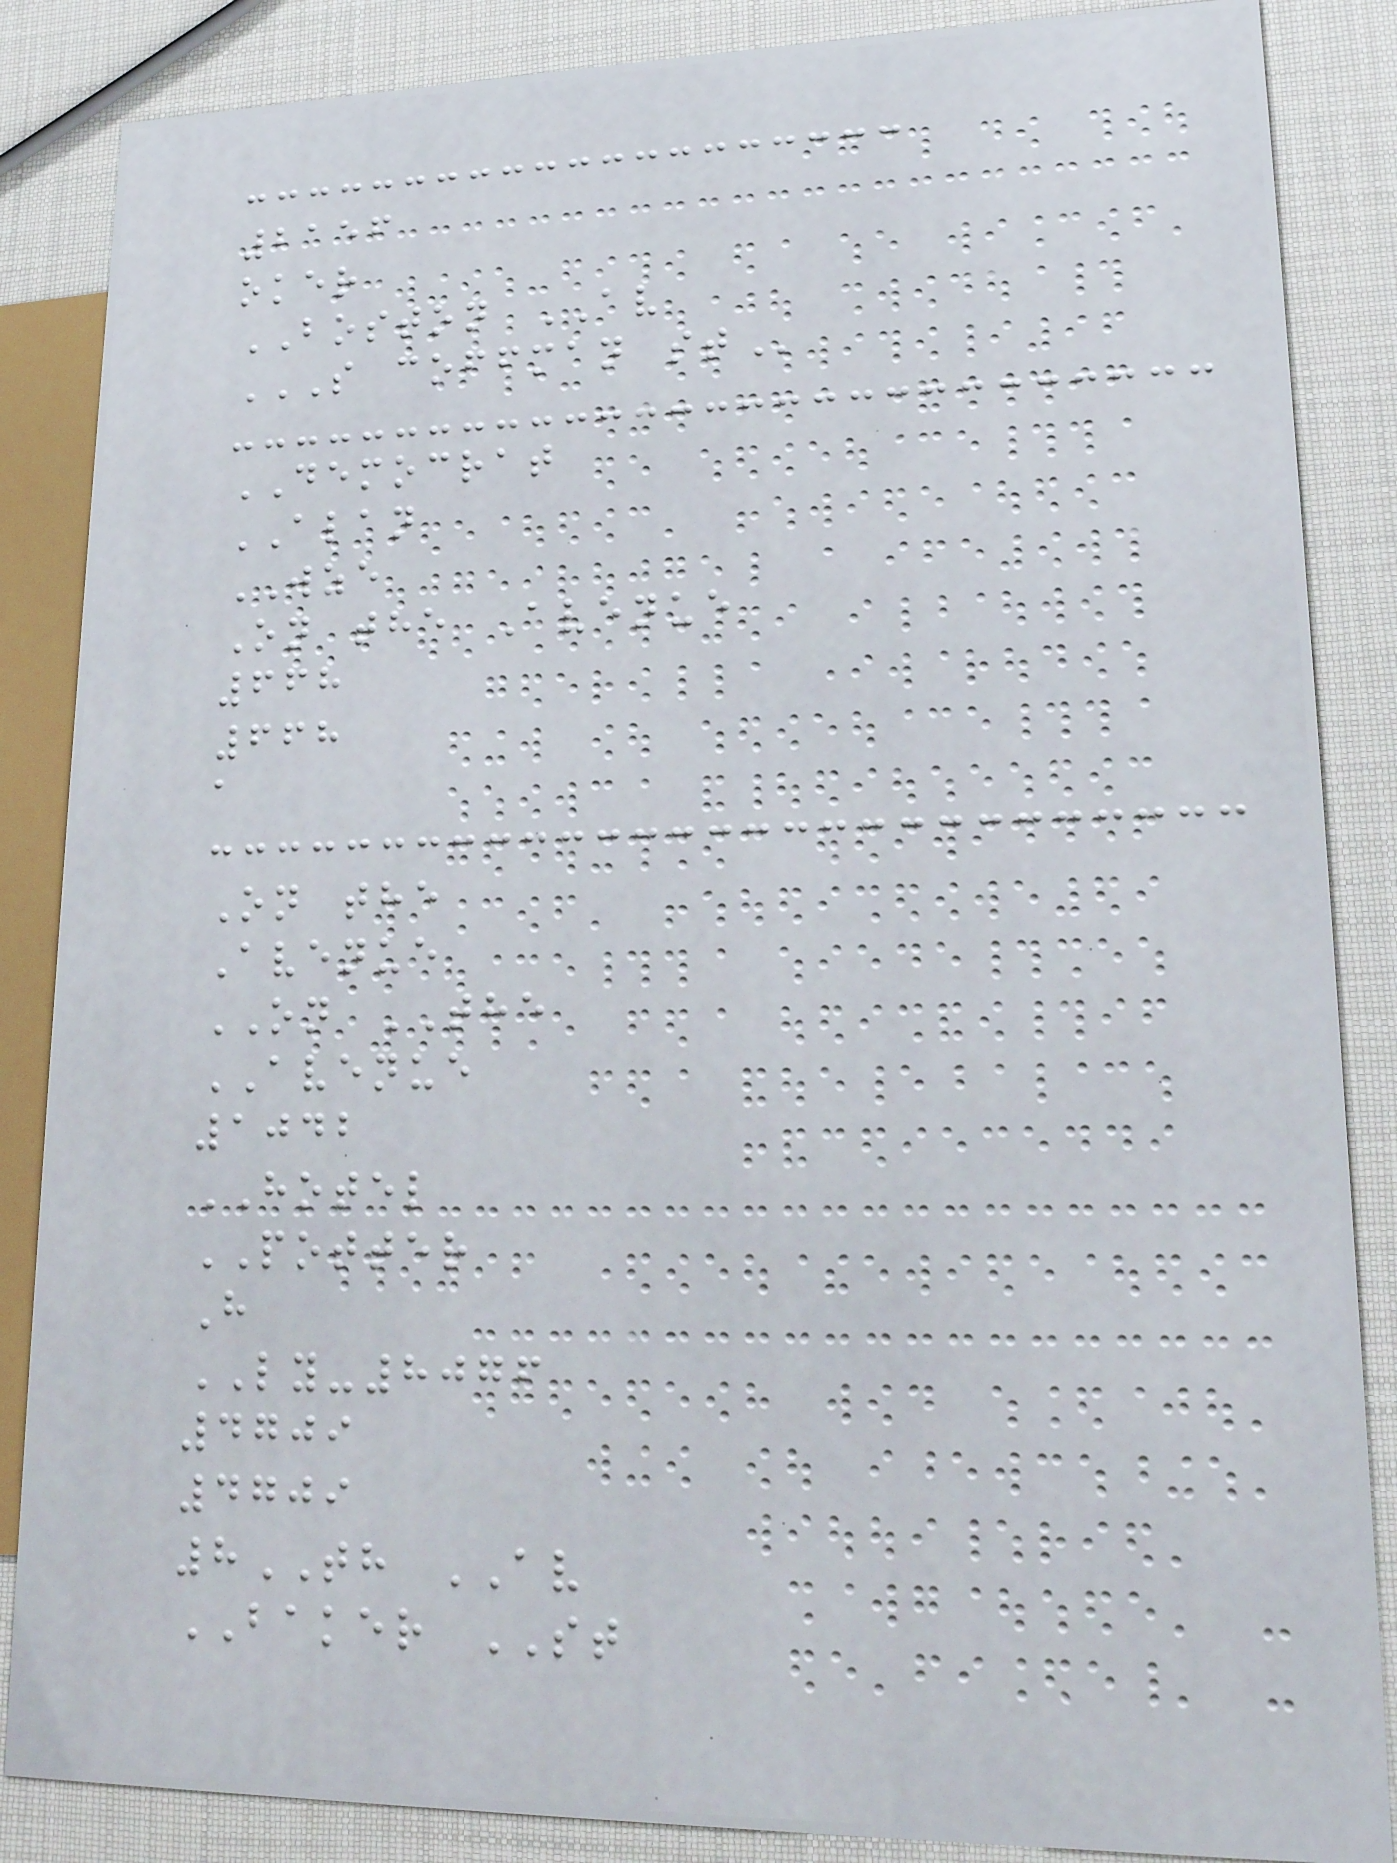2156
oker
BOSTON AV
S COFFMAN ST
DEMOCRAT
ALAN
WZE
On the Avenue
668
668
a
On the
Avenue
ON THE
AVENUE
1042
HOTEL
POTTER
H
LY-8076
4709
4709
8TH AV
BAKER ST
